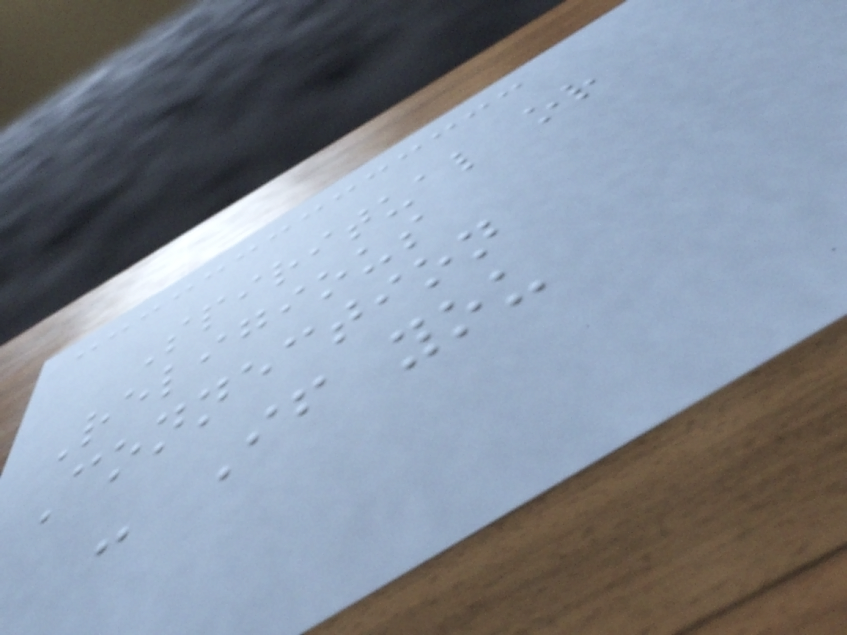Spiritual or
Religious
Connection
- If you
